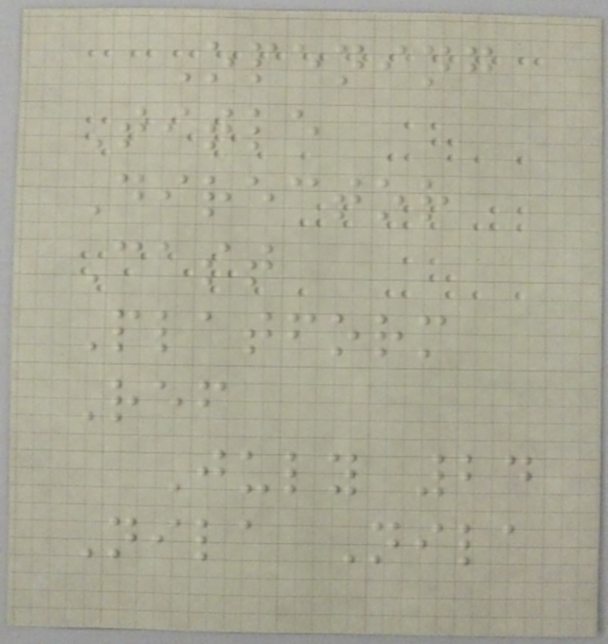Opening
Title
Director
Cast
Platform
Ref
July 24
Nila Nila
